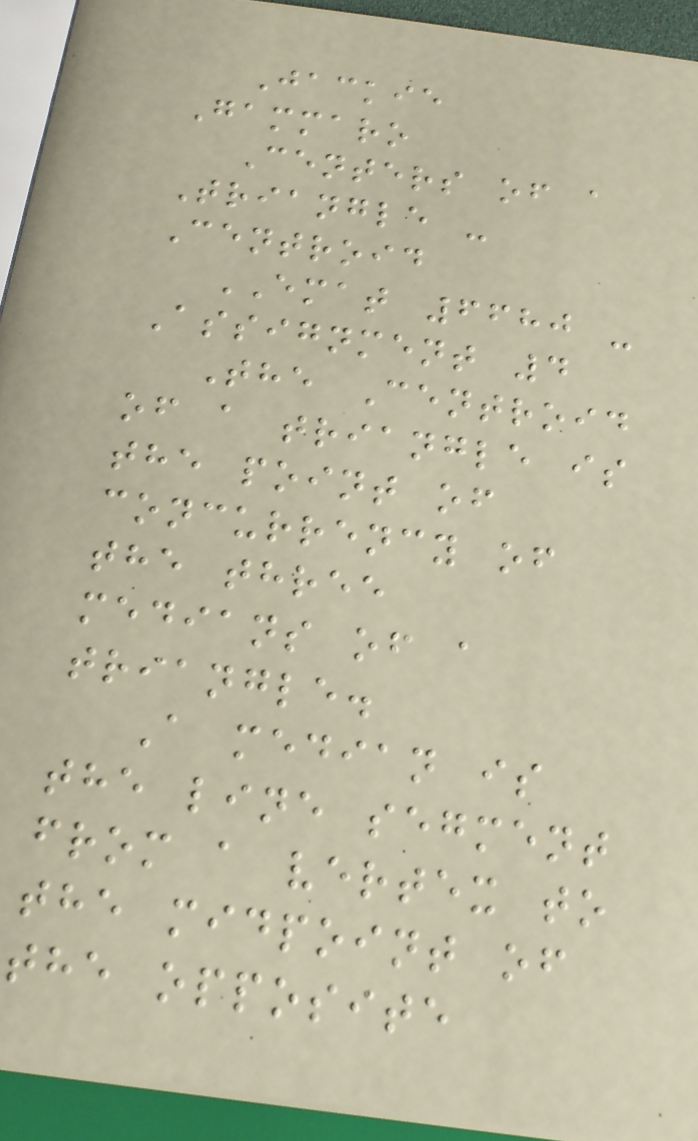Jackie
Gammaro
Centers of a
Triangle -
Centroid
EMAT 6680 -
Assignment 4
The Centroid
of a triangle is
the point of
concurrency of
the three
medians of a
triangle.
A median is
the line segment
from a vertex to
the midpoint of
the opposite
